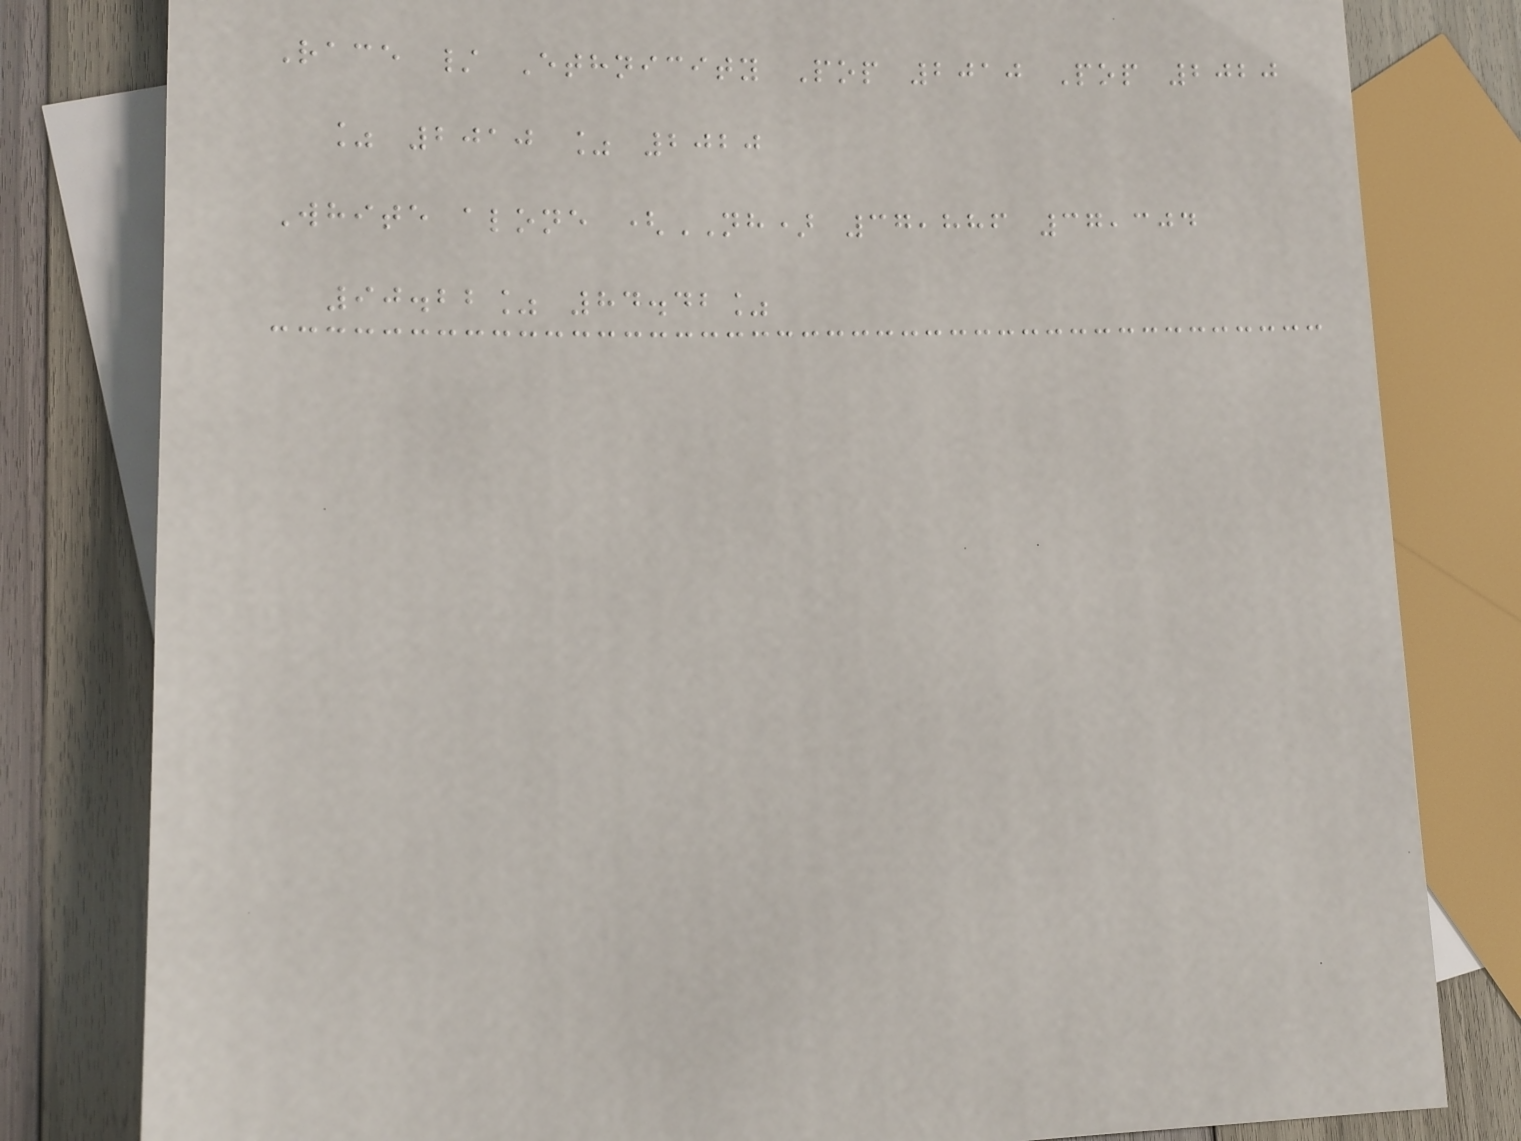Race / Ethnicity Pop 2010 Pop 2020
% 2010 % 2020
White alone (NH) 37,886 37,304
90.22% 84.42%
